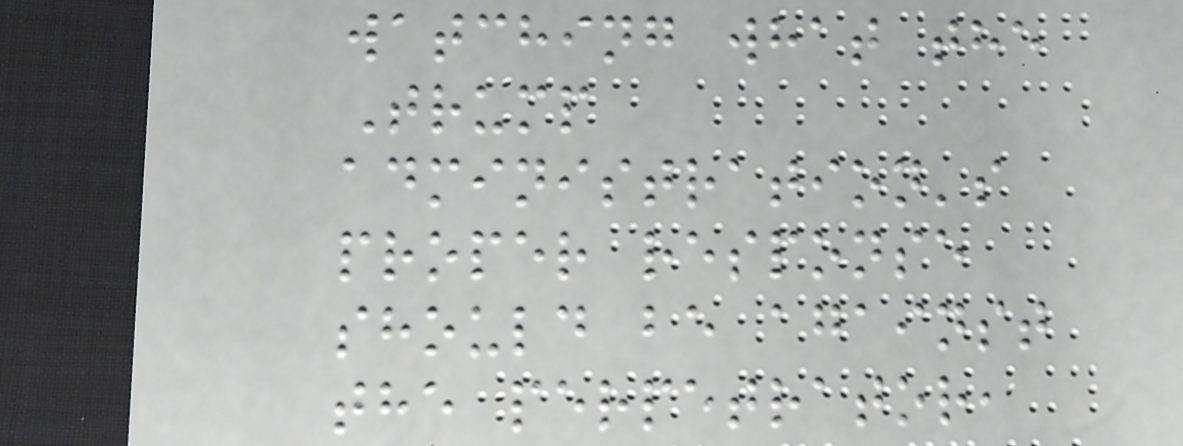watching what the
Trump
administration's
proper response
should be against
the perpetrator,
